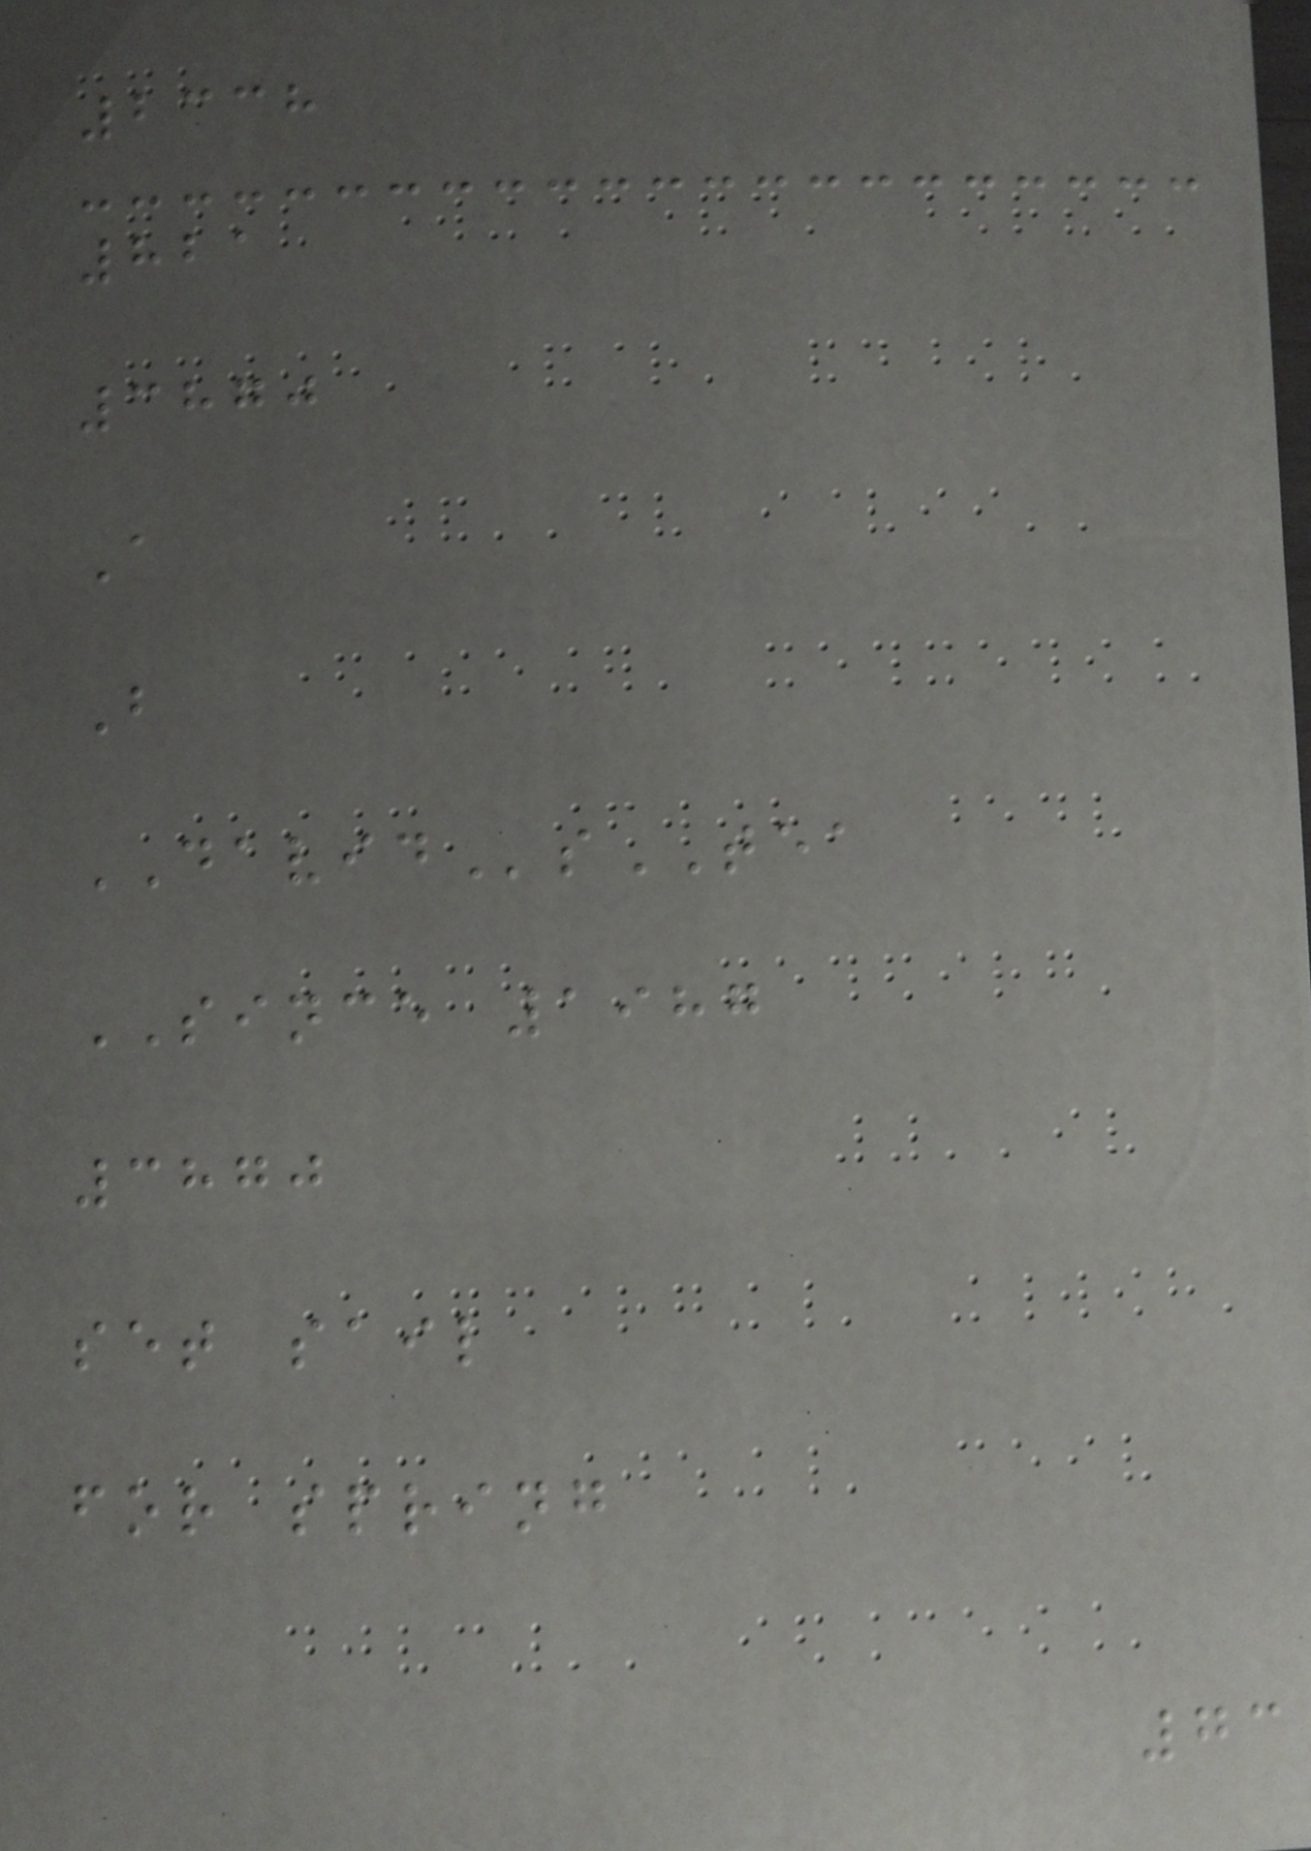2338
821
3870
A
B
DAVIDsTEA
SINCE 1987
3870
set sail
for spring
73
